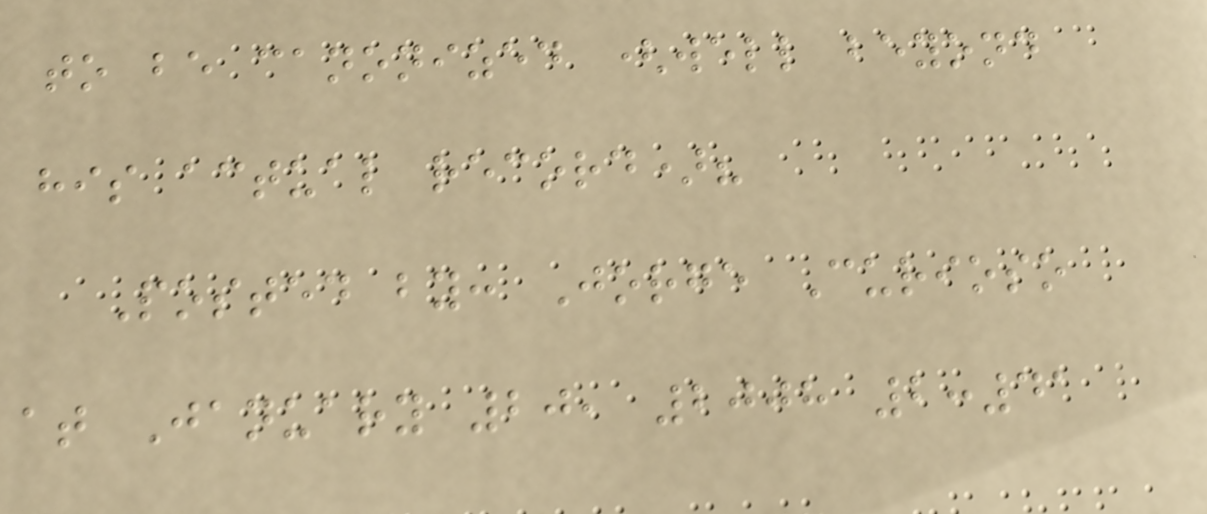to be canonized (well beyond
his actual record)?
Posted by: Jorge Curioso
at January 20, 2008 2:41
